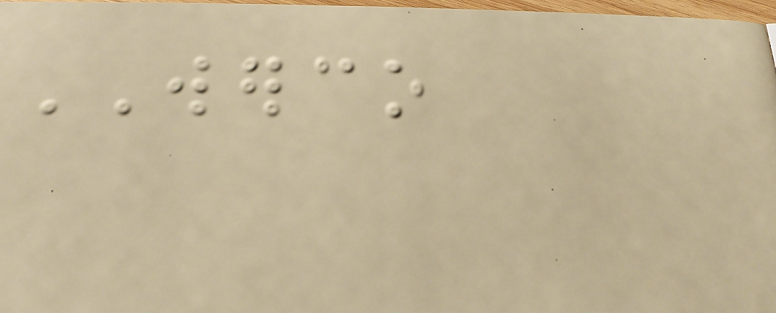WERCO
